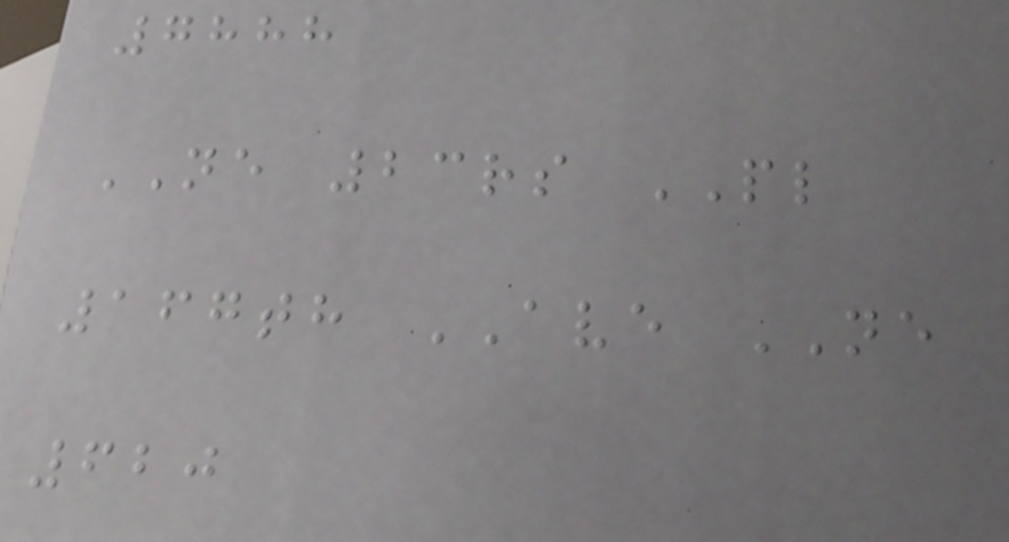7888
NE 23rs PL
167th AVE NE
620
